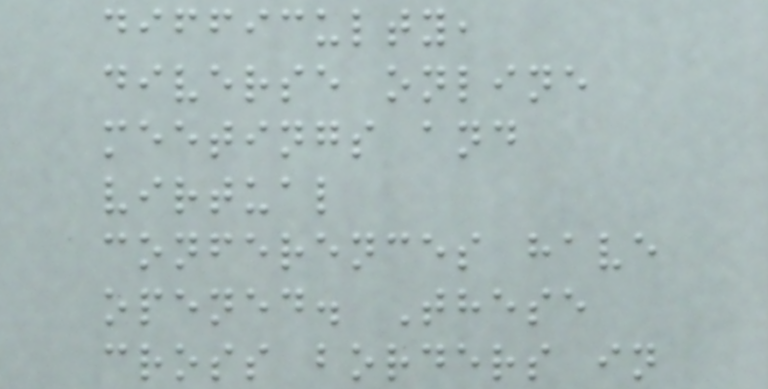difficulty,
diverse online
meetings and
virtual
conferences have
opened. These
cross borders in
